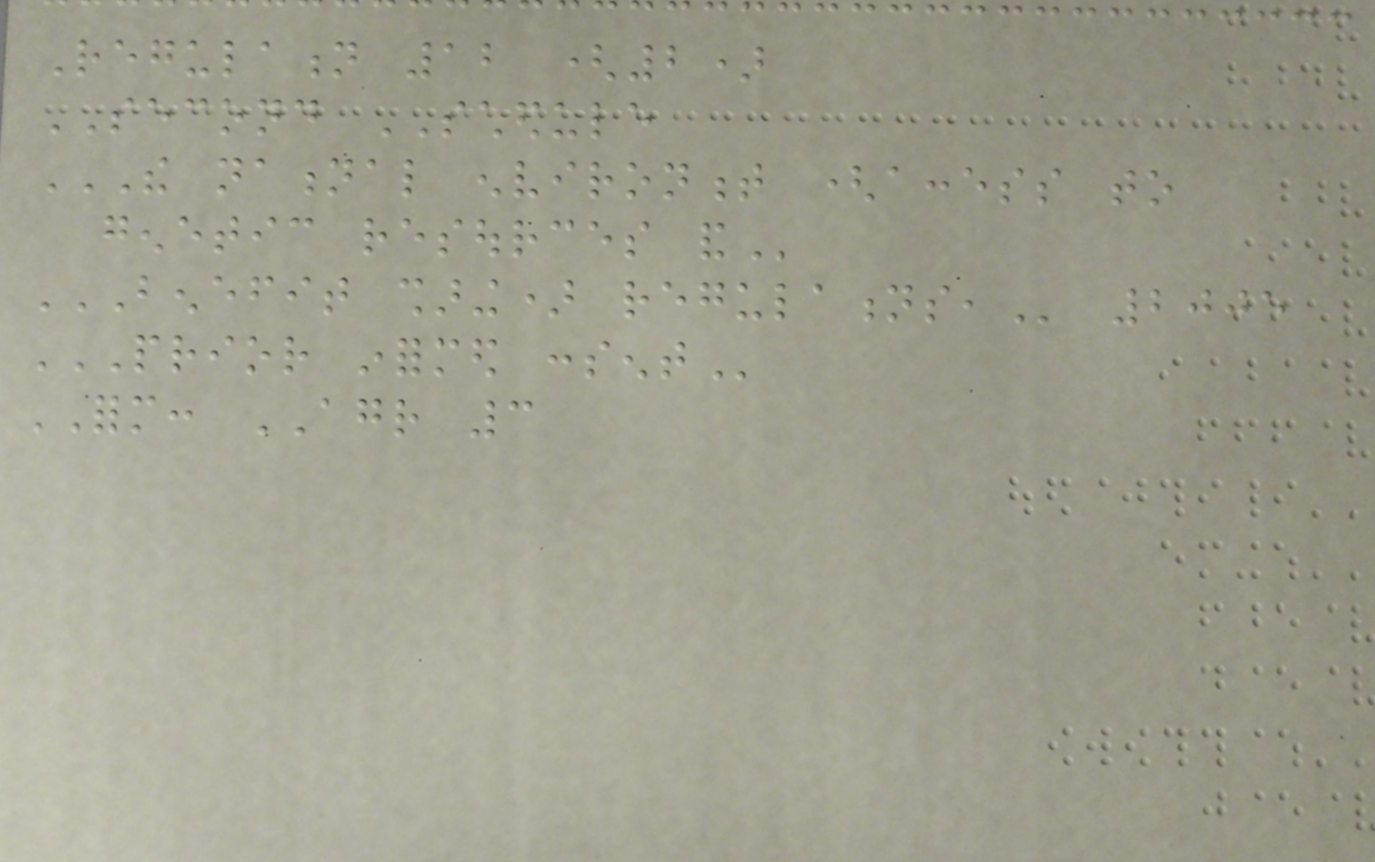Regulation 12 (2)
SECOND SCHEDULE
THE NATIONAL ENVIRONMENT (ACCESS TO
GENETIC RESOURCES AND
BENEFIT SHARING) REGULATIONS, 2005
PRIOR INFORMED CONSENT
FORM: AGR 3
